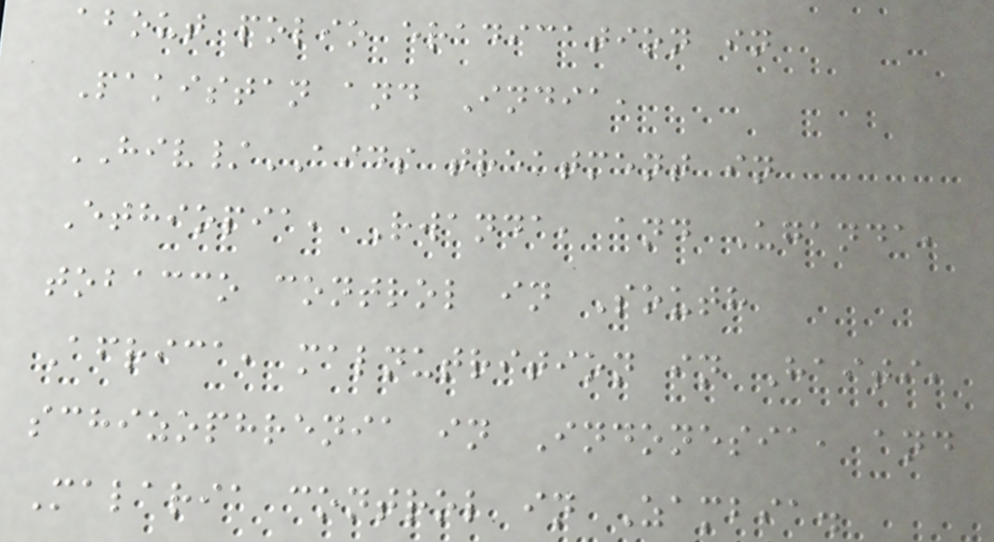about polio eradication in
Pakistan and India,
HIV/AIDS treatment in
Ethiopia, Rwanda, and Uganda,
tobacco control in South
Africa, malnutrition in Haiti,
schizophrenia in Indonesia, and
Malaria control in Zambia.
